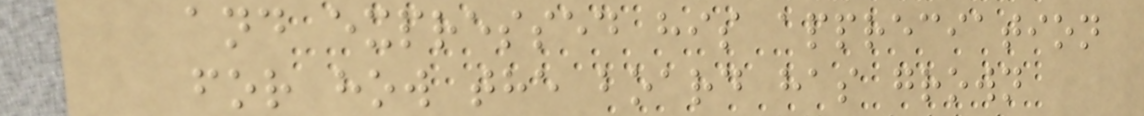and expressed his appreciation
for how the board has grown
